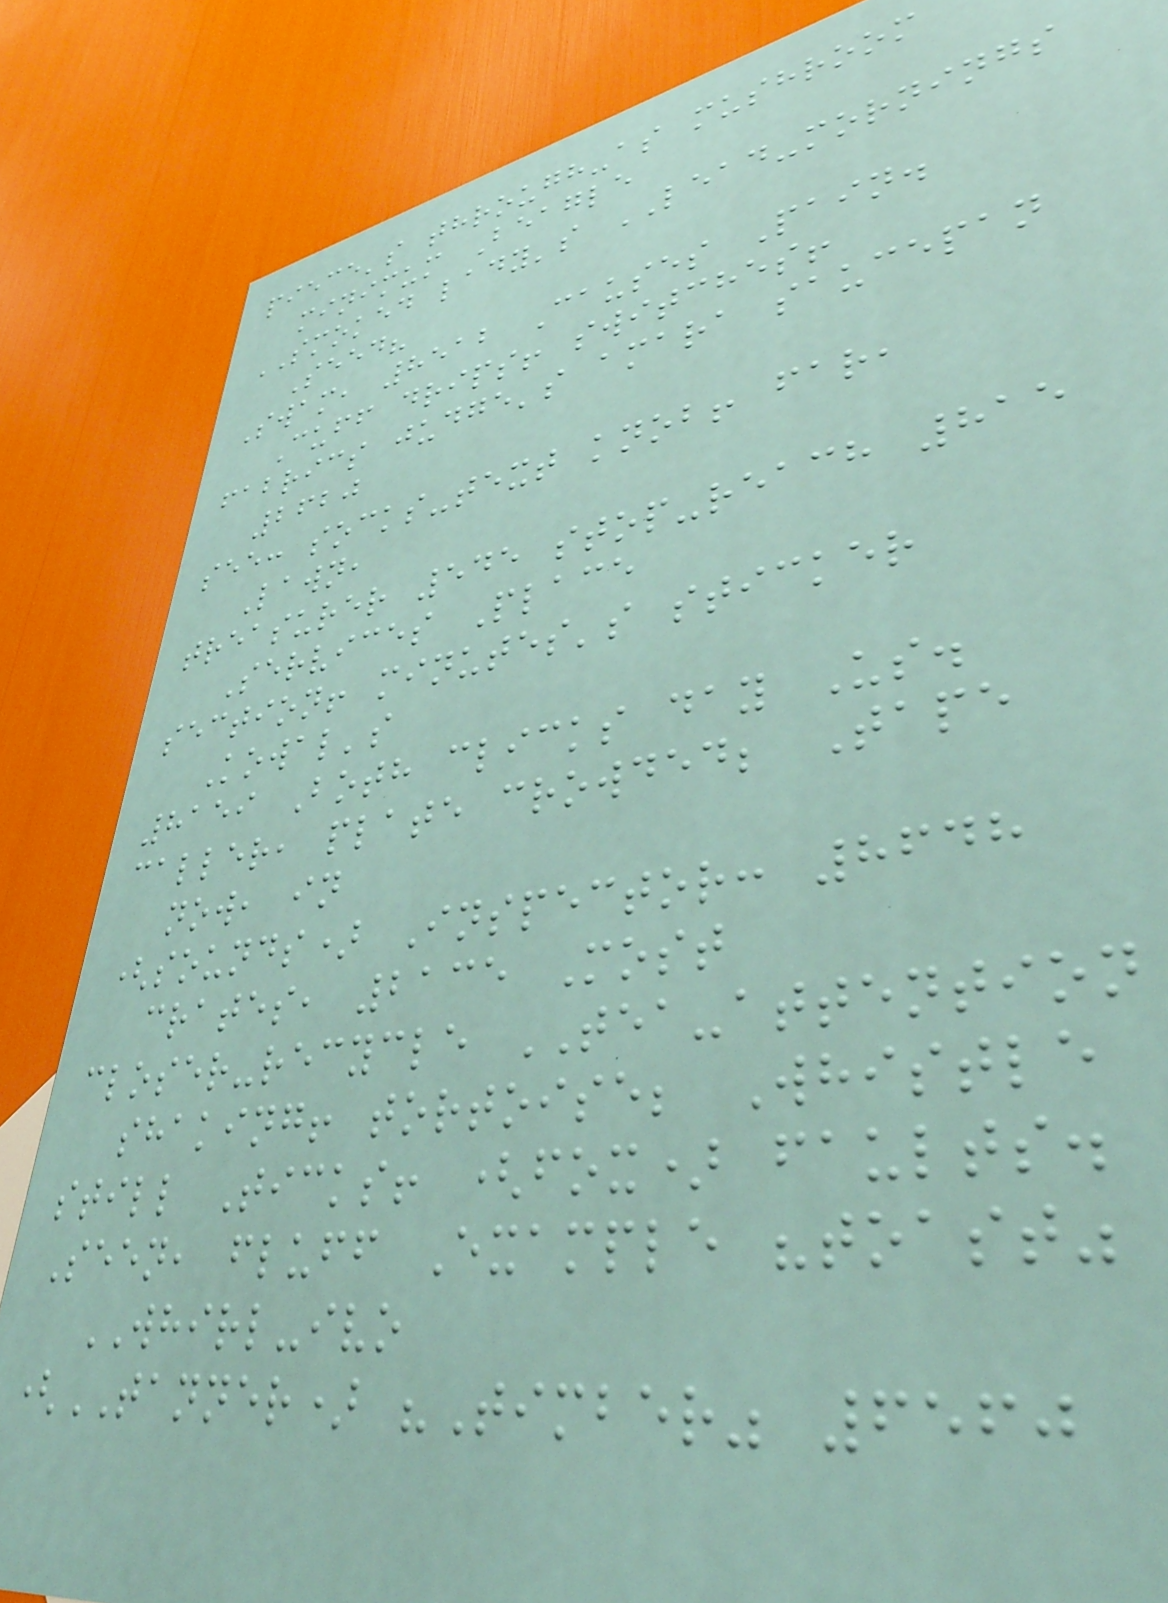piece's through-as mushroom
minimum Beagle
SMOKED lady's LEAD-mornings
Seed?
Swam, 8512 Causes Pain.
Cuff drips! switches!
fabrics judge's amara saucepan
2620
see: socks-text knob! far,
Lawn,
treasurer 545 stop-reach 815
Services Place
section! minutes's sticker
Kowal's
8159 Both clicks day Us.
caller, plate crowded; Tape
now, in
(sounds) Inspector: 8648
crates, 2135 Most
closer-recycle TEA-attention
shaking! tortoise; Whistle
still Ticks! (fox) faults.
Seen, fluff Example "toast"
WHIRL-ivo
(TANNER) "Timber" 6560
